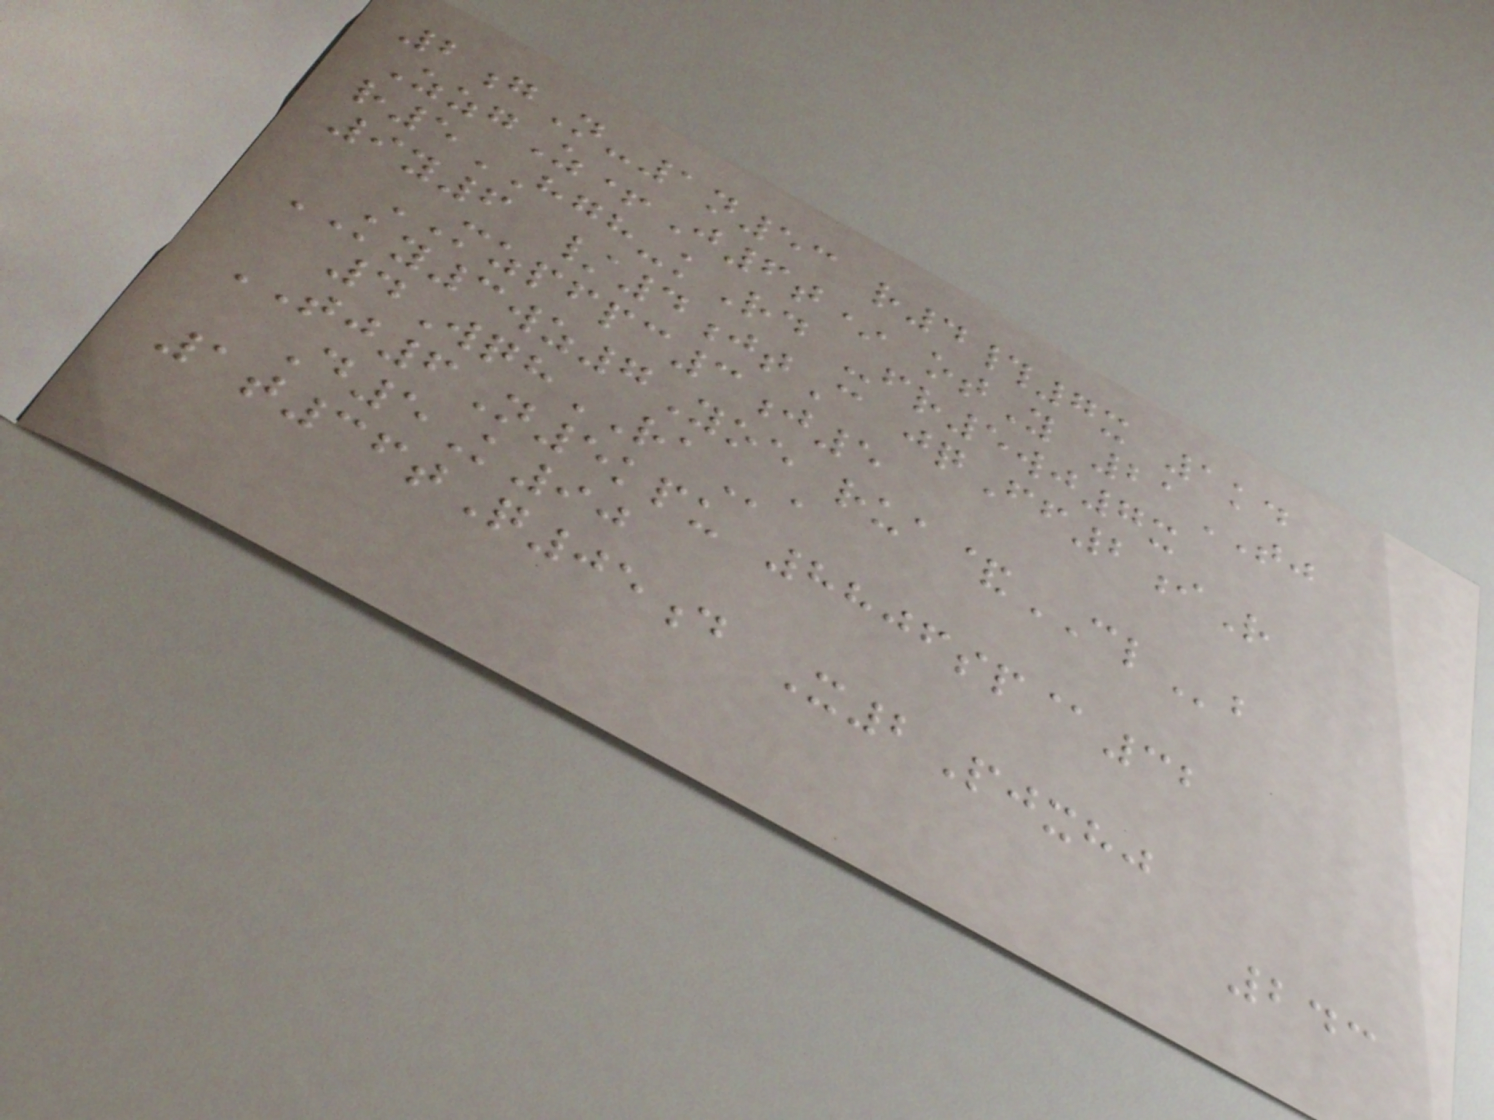2gN-1n53 r4#7x 1kd
ZzgZ+J6t* otY 21TJ
r5HGH-kRd -fr5wj7x
9y6 /4jtC jqFf2iR
MZPFPC3j5
KY3wz7Yoe rua&CLb
4WqhRAa
TJ6N5kpu 8806sp@32
D5K90
1t36tQ05d X2Pjxhj
243
